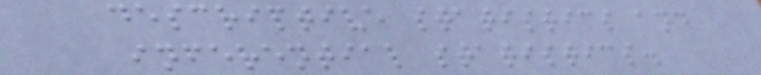descriptive statistics and
inferential statistics.
